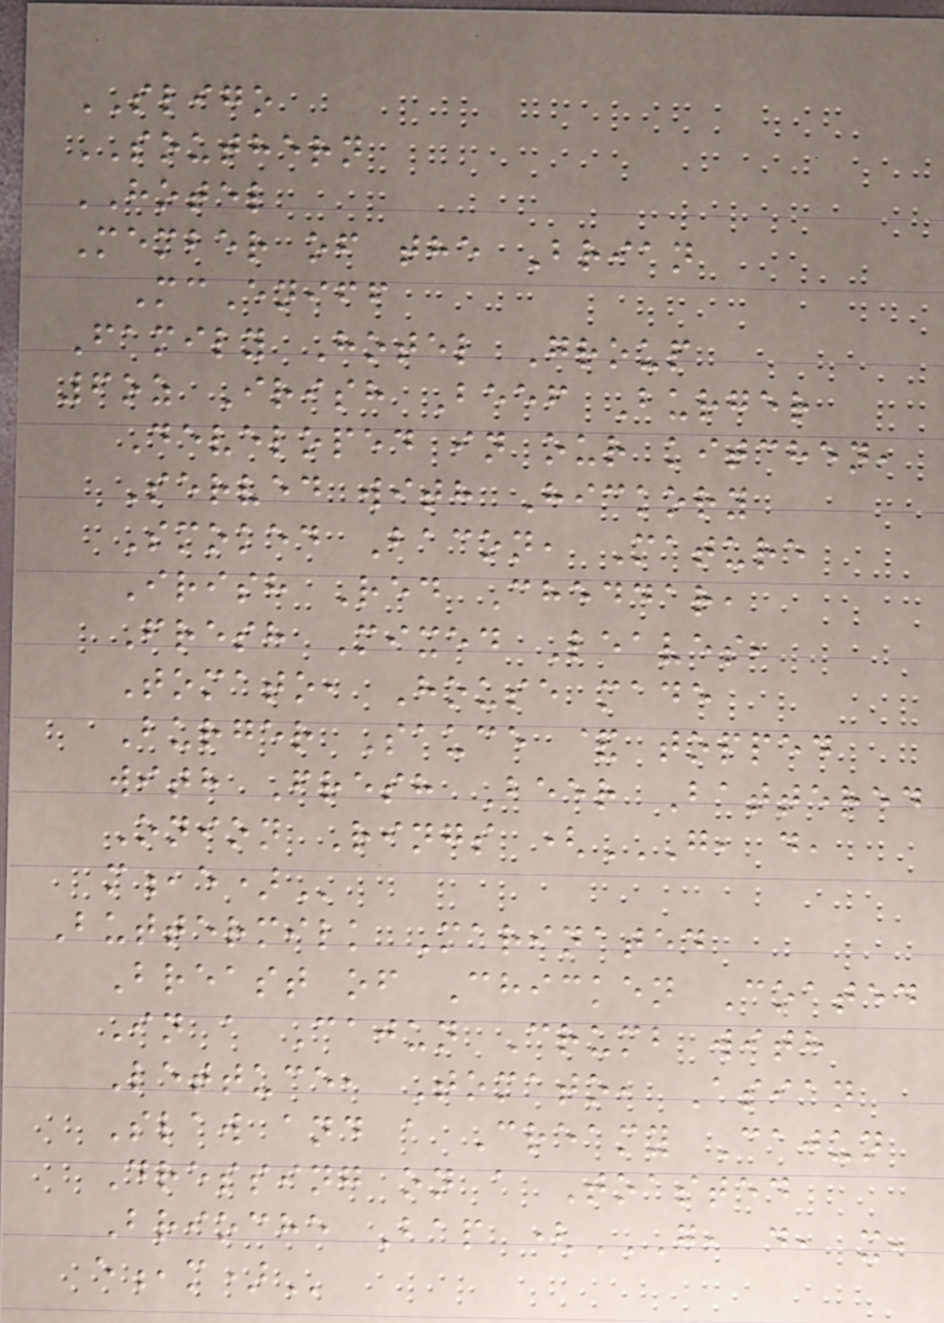SLIGO
SOUTHERN
HOTEL
Member of the Brian
McEniff
Family Hotel Group
6oz Irish Beef Burger
Developed in our kitchen,
Served with Hickory
Smoked Bacon, Mature
Irish Red Cheddar,
Fresh Mixed Leaves,
Tomato, House made
Burger Sauce & topped
with Fresh Beer Battered
Onion Rings (G, D,
M,E)
Buttermilk Marinated
Breast of Chicken Coated
In a Cajun Crumb with
Lettuce, Tomato, Asian
Slaw and a Creamy Cajun
Dressing on a Toasted
Brioche Bap (G, D, X,
E,M)
